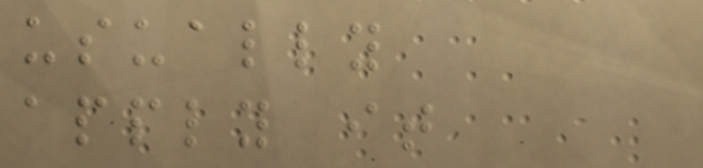usually
apply it
